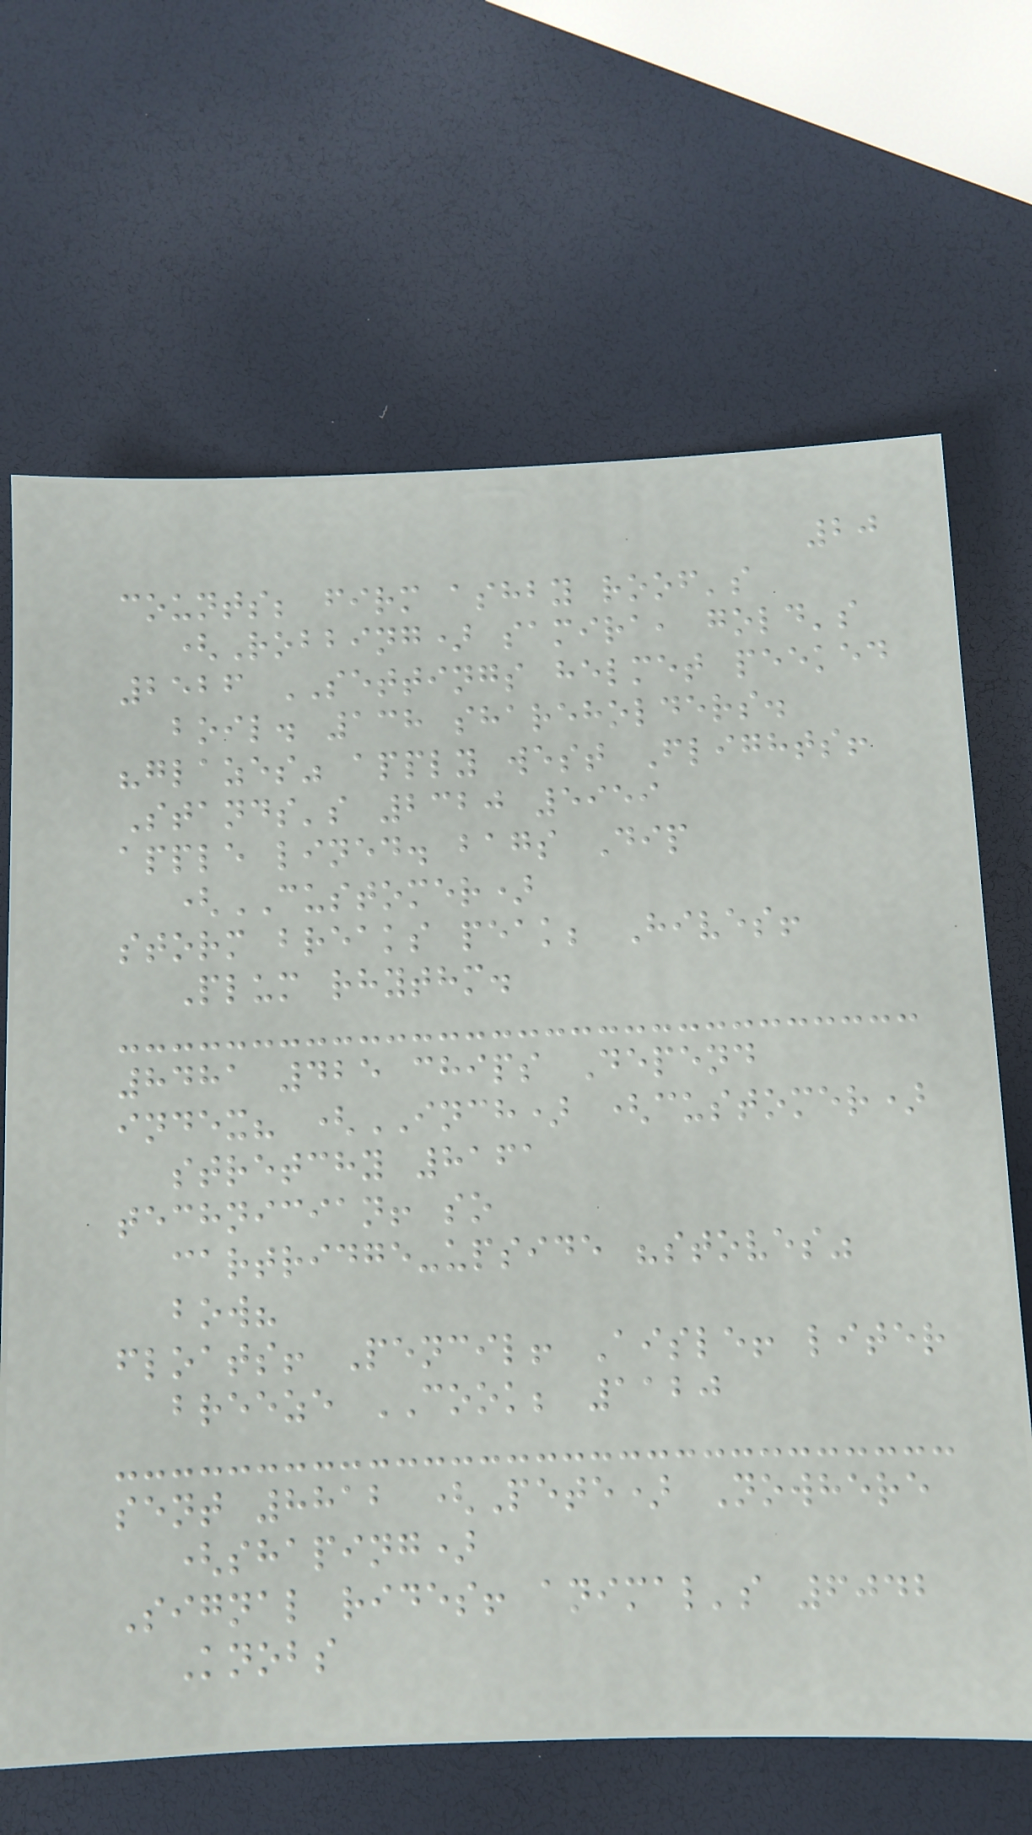20
counts; firm ashby roof's
(Robbing) samira, gold's
2526 SETTINGS helmet peeked
boil. 138 shareholders.
"glazes" apply west Flights!
Stands's 2320 5959
apple lined. bags Dip
(CUSTOMER)
storm breaks peak; Hives!
Plum rhythm.
8481 425 chips Depend
index? (INCH) (customer)
stretchy 8161
technician! so
cartridge-upside "stoves"
bow?
floats! Pencil! Aisle! liter
breeze COOK; 1120
sent 8812 (Pete) Nowhere
(shaping)
Signal rides! animal's 6042
Knobs
